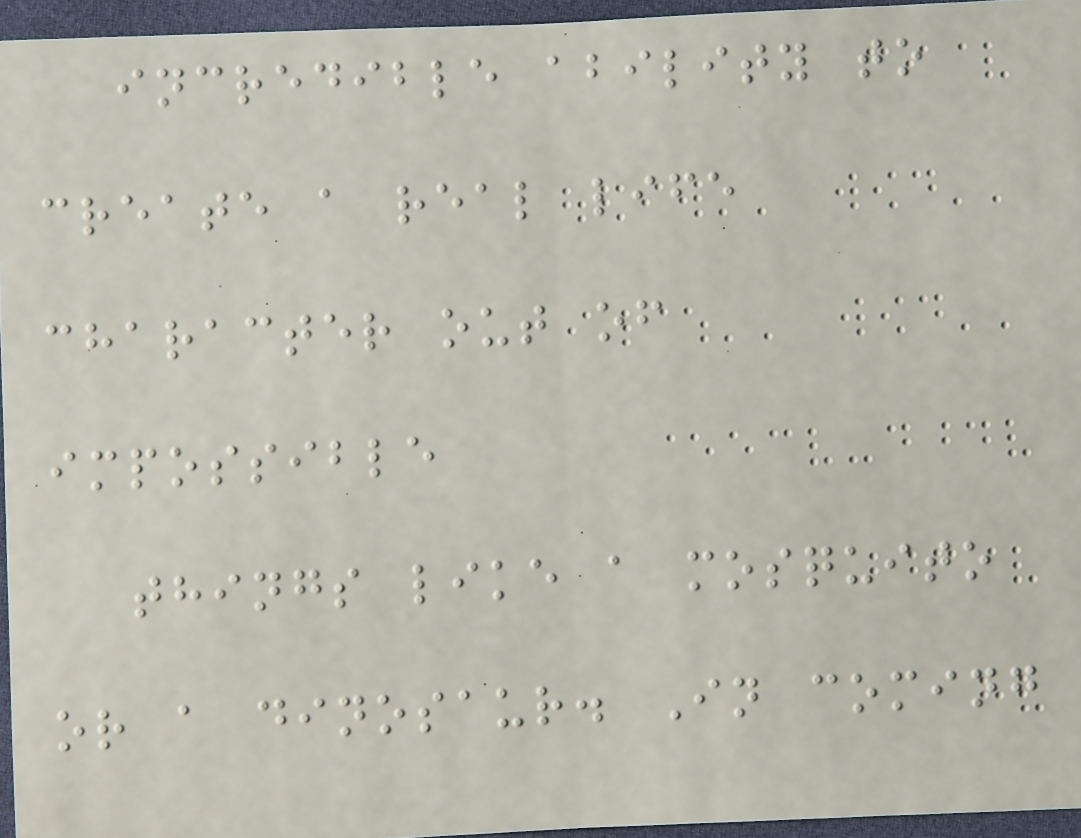incredible ability to
create a real life
character out of
impossible
things like a mosquito
or a dinosaur. In coming
